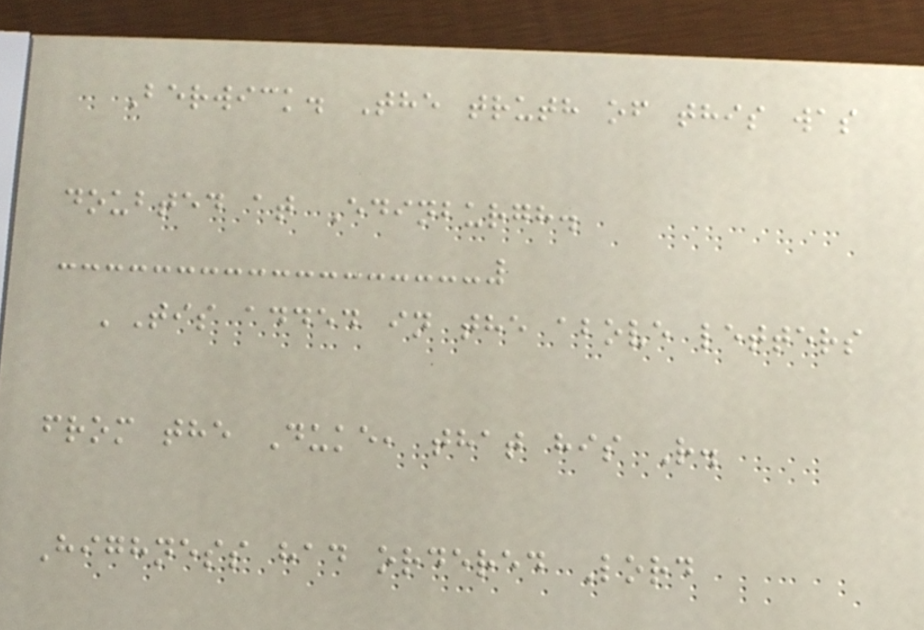Berwick. The truth of this was
doubted at Edinburgh.
'Tis added in the above letters
from the Duke, that his R.
Highness had ordered Lord
